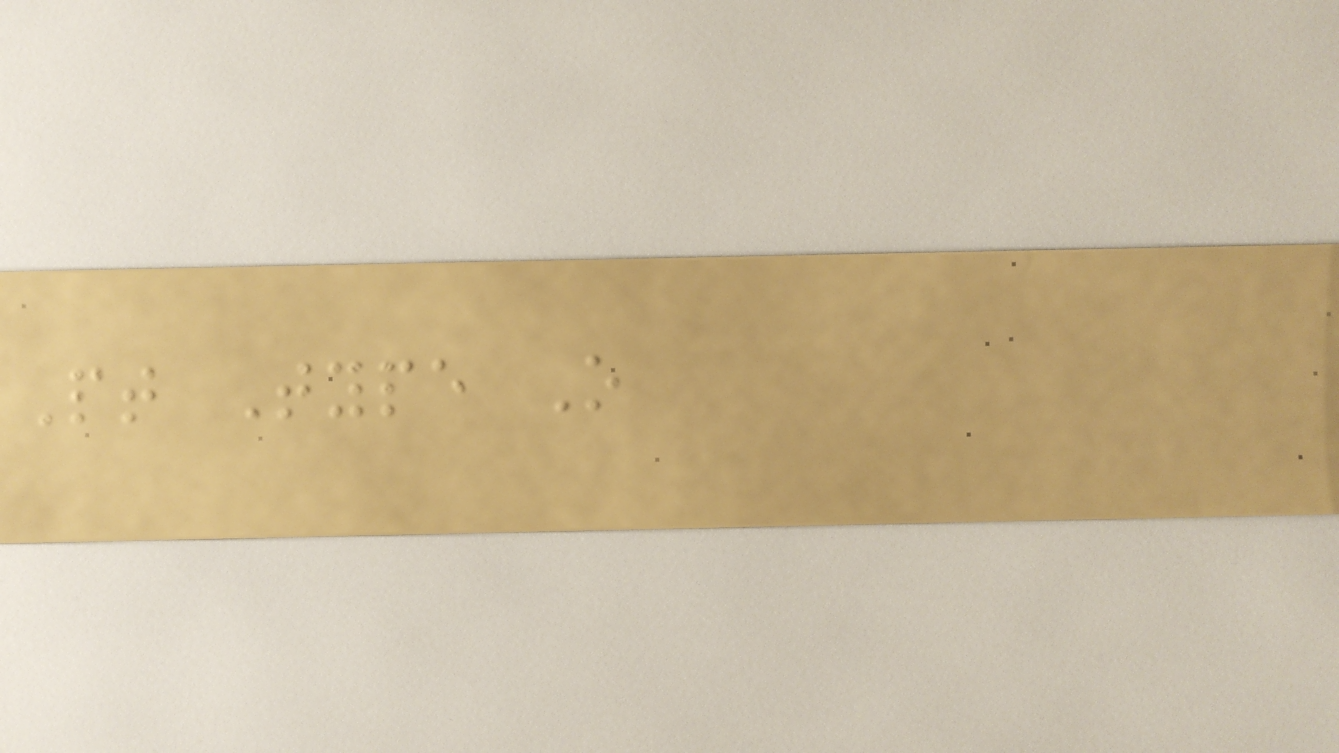Pt Type O
